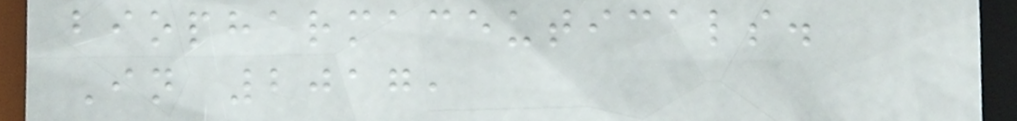biopharmaceuticals.
In 2017,
